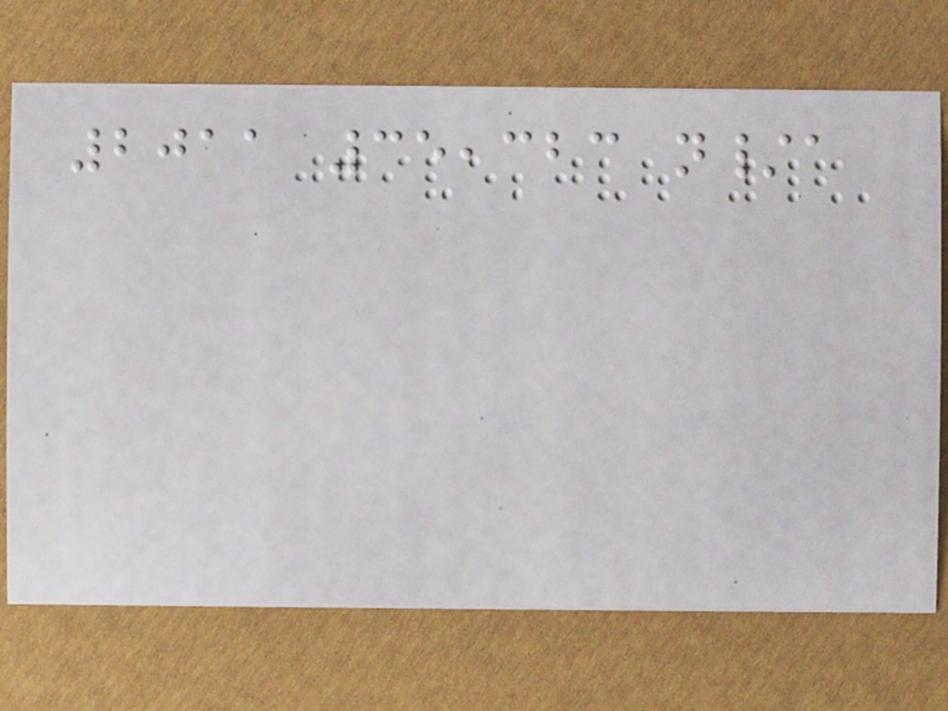2011 35,323 n/a
